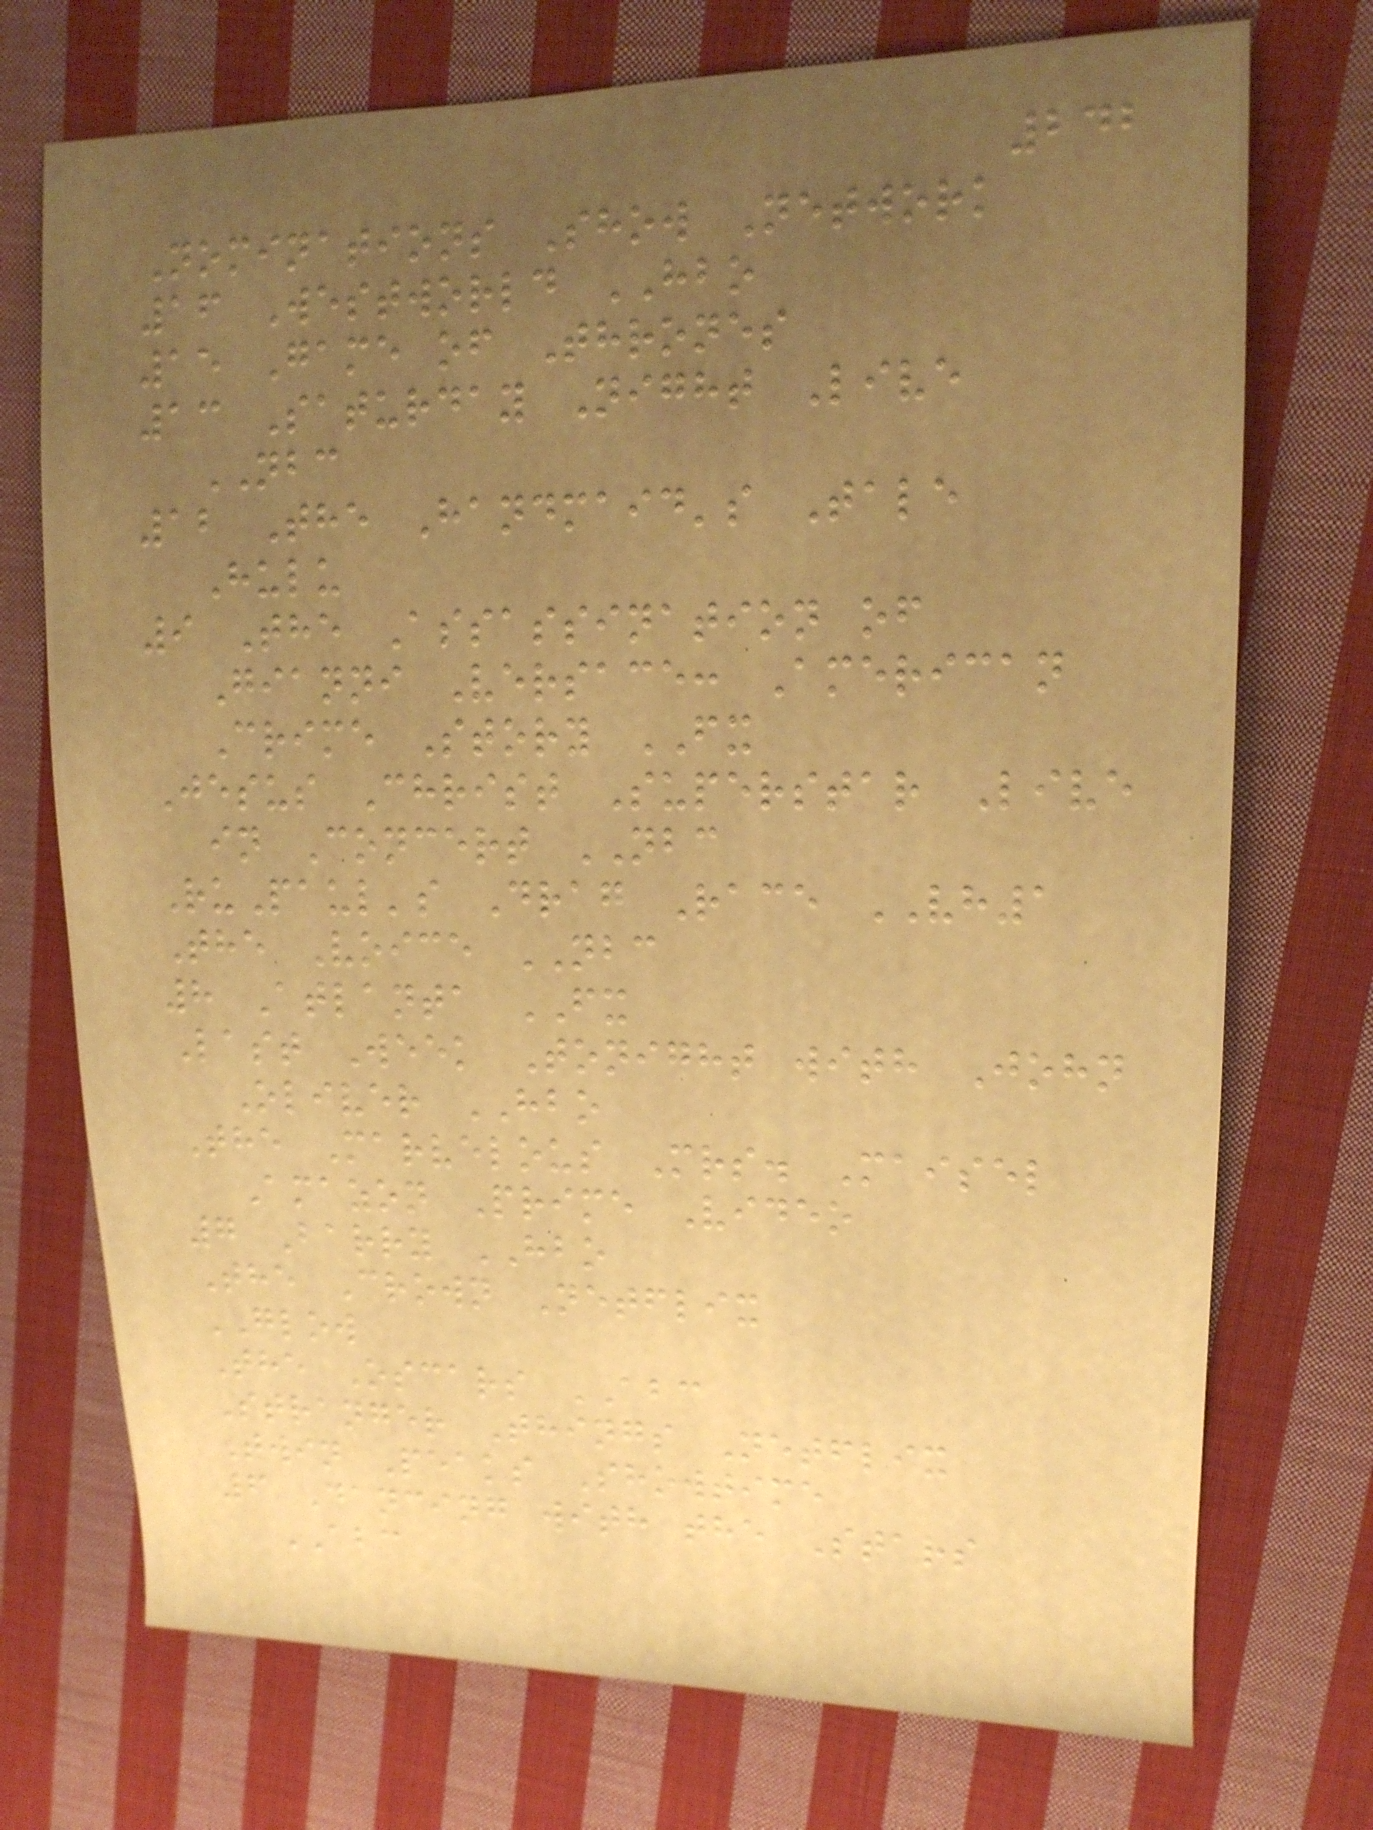242
Nominations Show Network
16 Westworld HBO
15 Game of Thrones
13 Saturday Night Live
NBC
12 The Handmaid's Tale
Hulu
9 The Assassination of
Gianni Versace: American
Crime Story FX
Jesus Christ Superstar Live
in Concert NBC
RuPaul's Drag Race VH1
The Voice NBC
8 Atlanta FX
Last Week Tonight with John
Oliver HBO
The Marvelous Mrs. Maisel
Amazon Prime Video
7 Barry HBO
The Crown Netflix
GLOW
The Oscars ABC
Stranger Things Netflix
Twin Peaks Showtime
6 Dancing with the Stars
ABC
